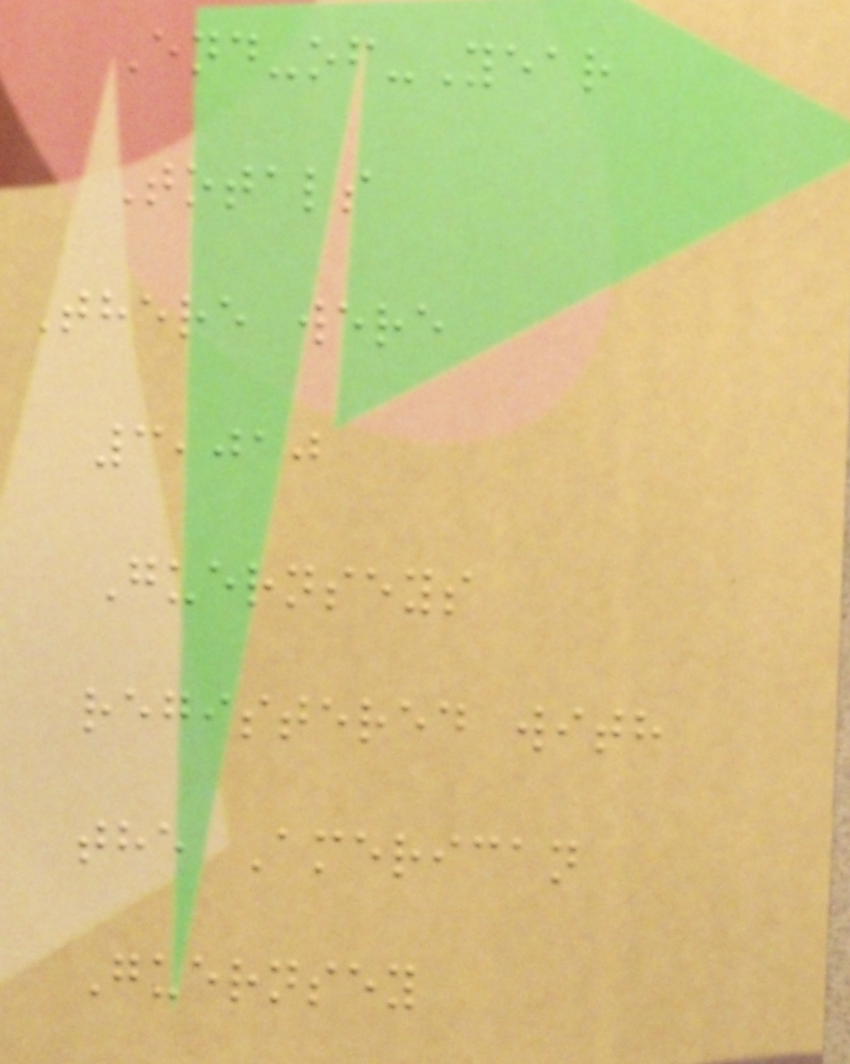End-of-Year
Totals
There were
3,010
Guernseys
registered with
the American
Guernsey
